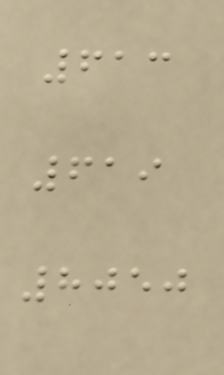613
619
8050
